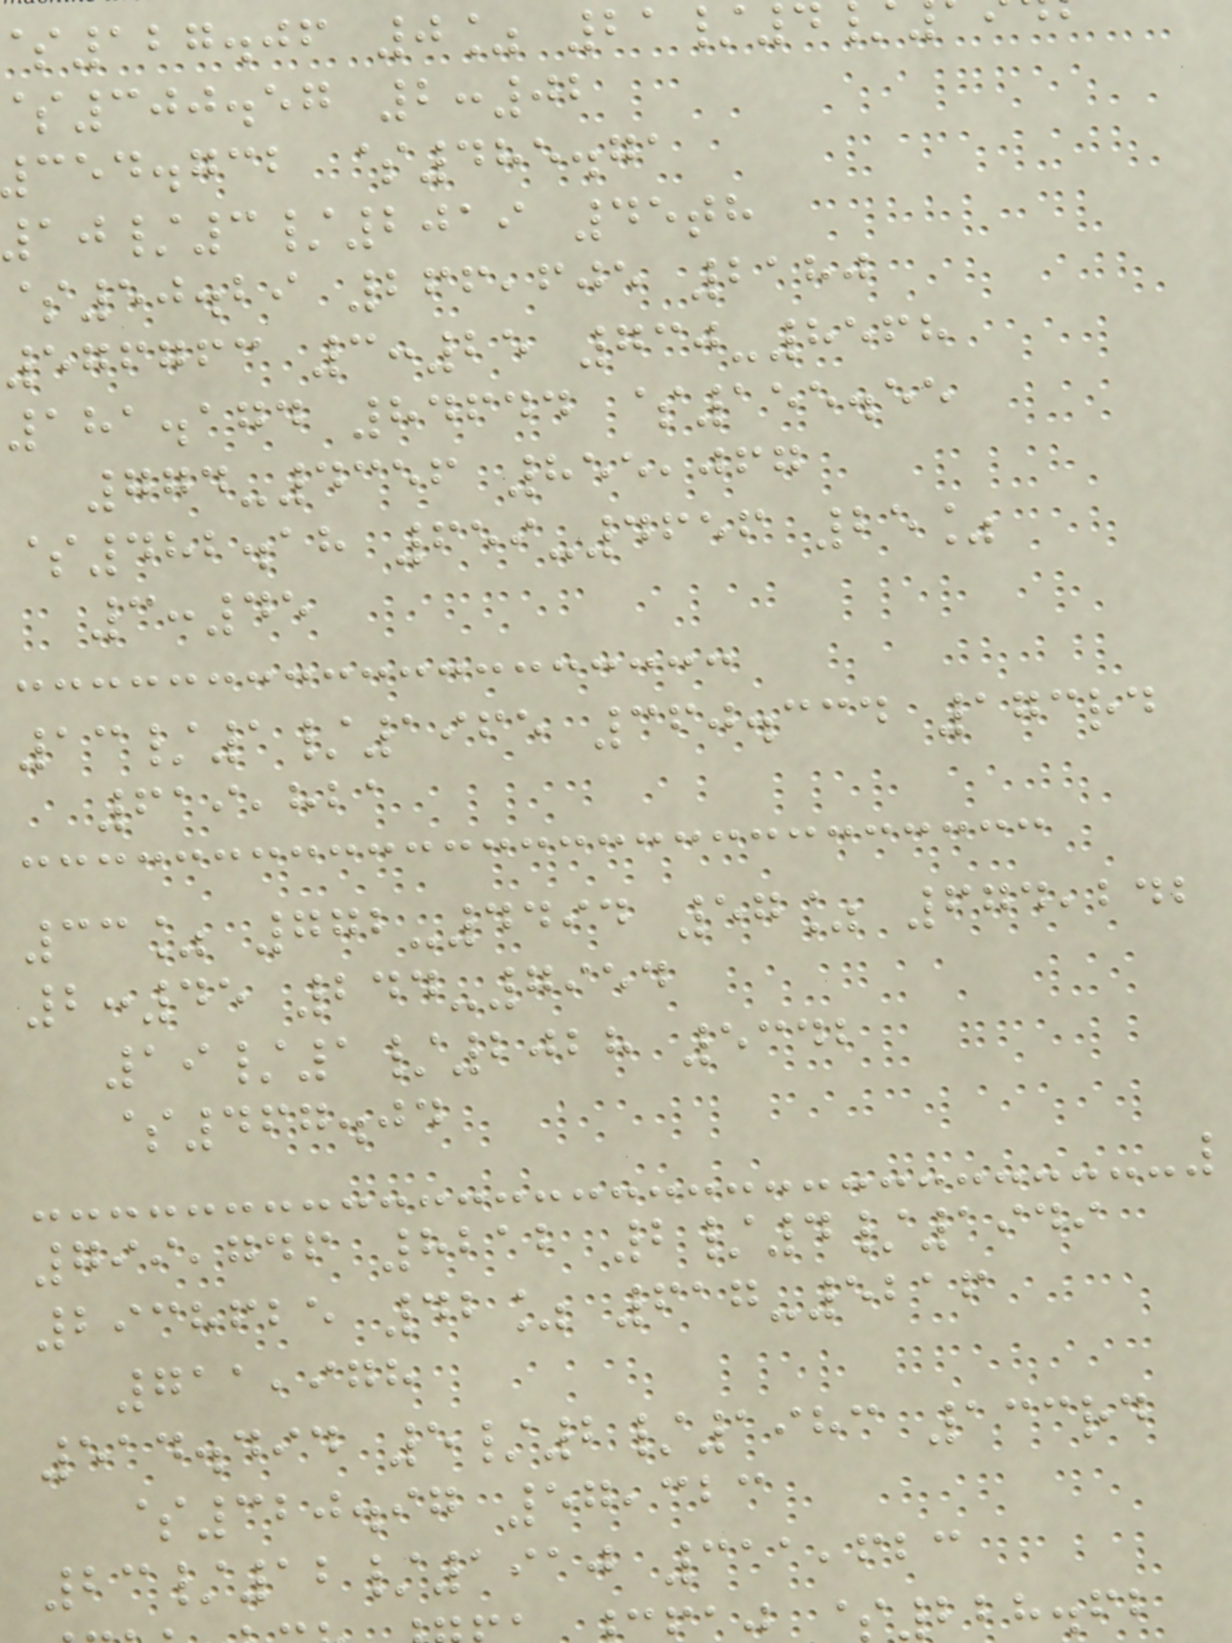127.06 0% 21/4
300.57 2:02
ced.gcb $485.71
/3/2019 45th
$50.29 266,605 2180
576763 3:25 730-8568
181.174 84644 $155.55
774-4356 855,067
$482.18 659-4656 25%
3:45
13/1/1965 360.334 173rd
619,821
33% 772-4494 57% 674,242
2:45 244-7954
19/1/2028 5342
$467.04
799,746 8212 2/4/1949
2938625 42% 617-5216
711,978
514.494 5/2/1983 133rd
$320.97 57,323
23/12/1910 311,623
